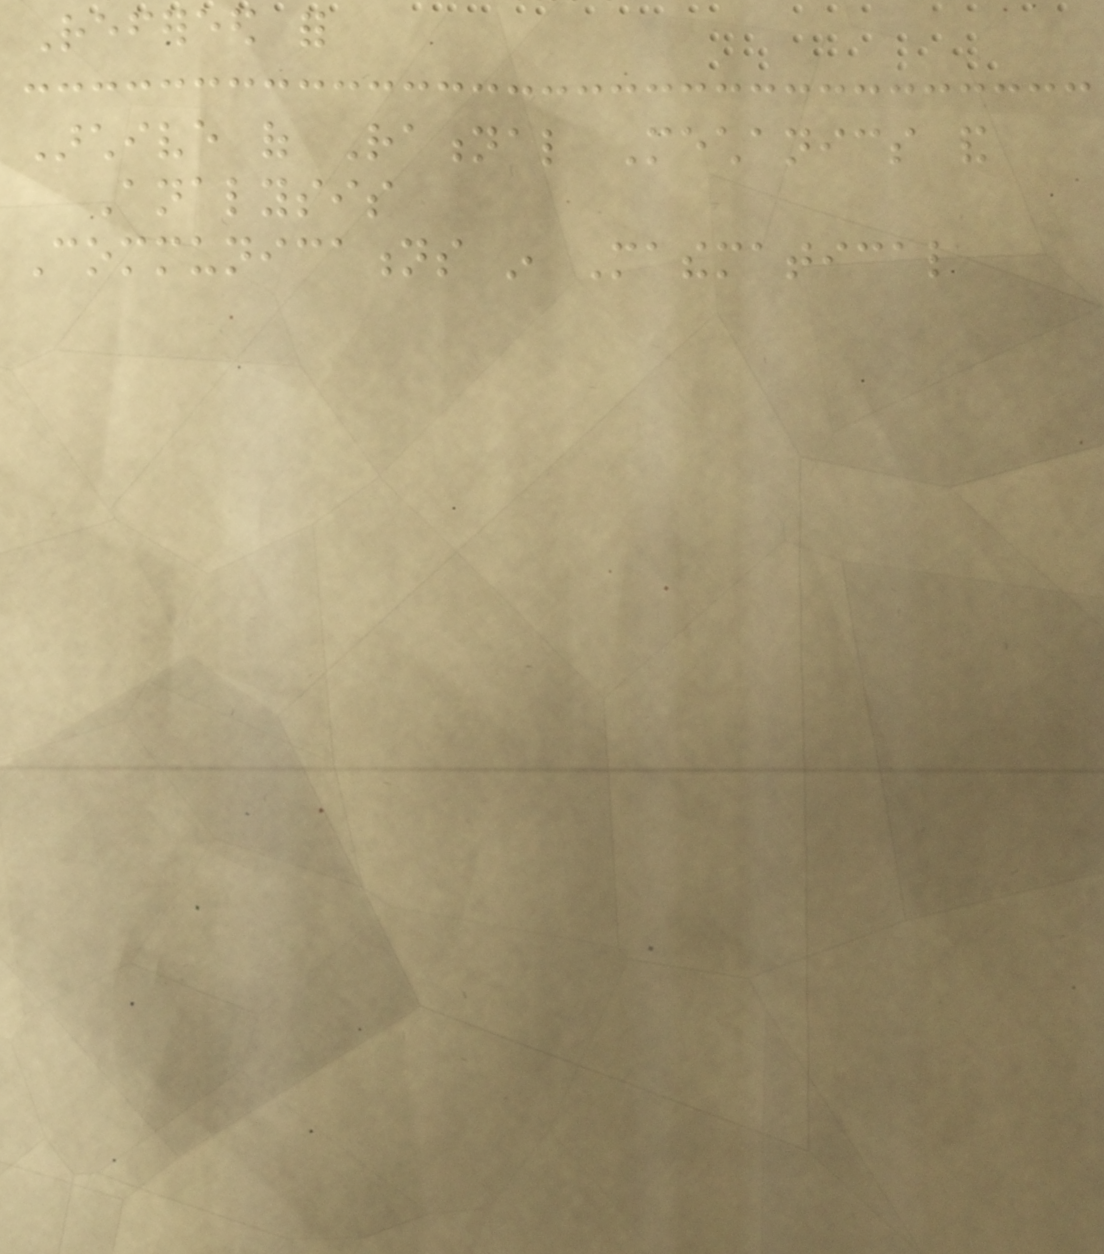Refereed for
Archive of Rational Mechanics and
Analysis
Communications in Mathematical
